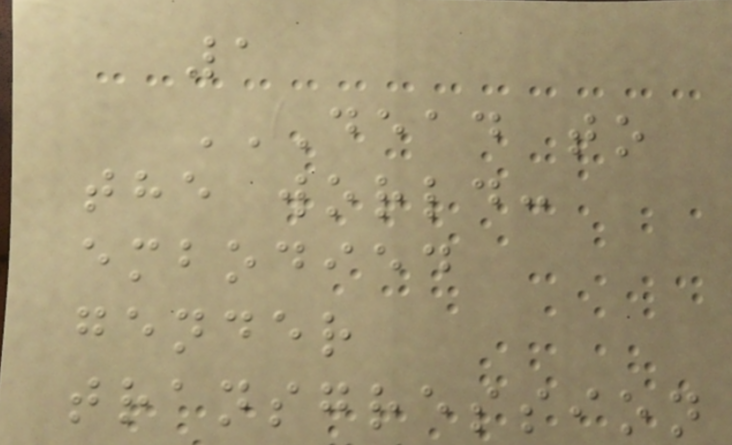1
DEAD TO
THE WORLD:
EMBODIED
GENDER
TRANSGRESSION
